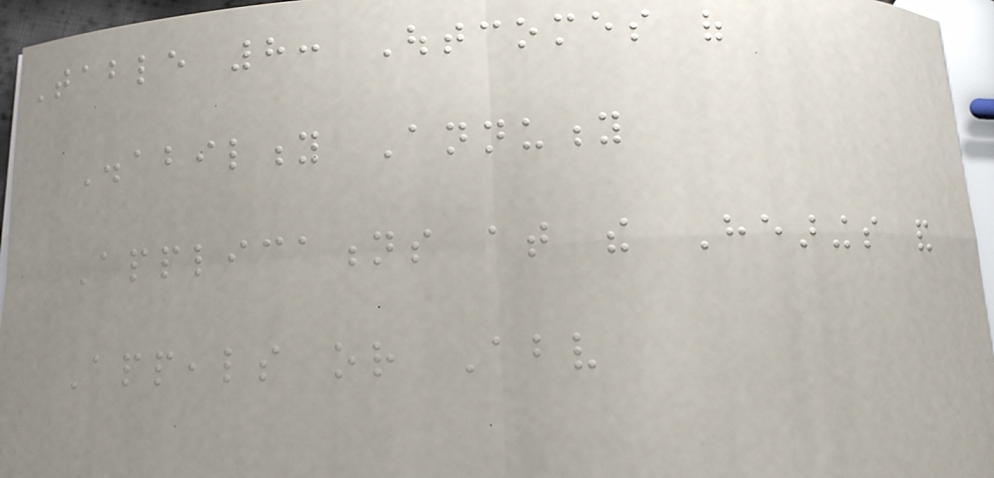Table 8: Outcomes of
Disability Annuity
Applications at the Hearings and
Appeals or Above
